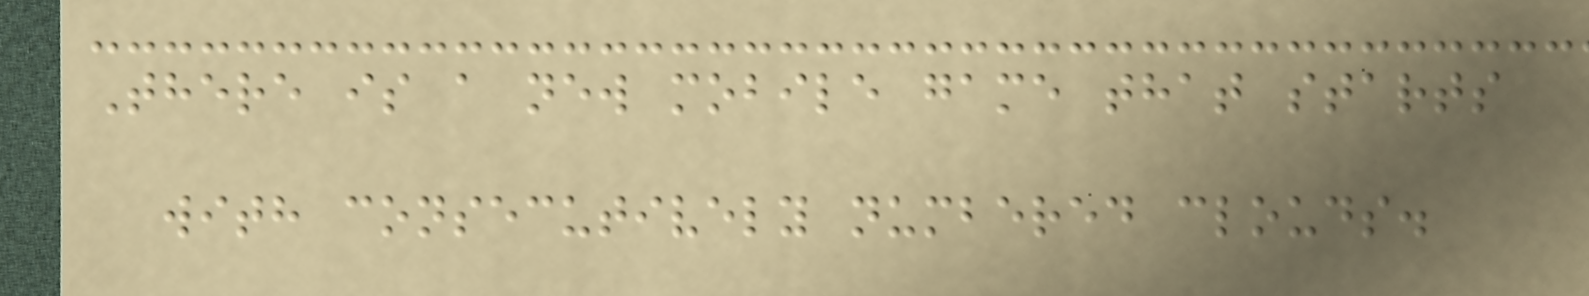There is a new mobile game that starts
with consecutively numbered clouds.
